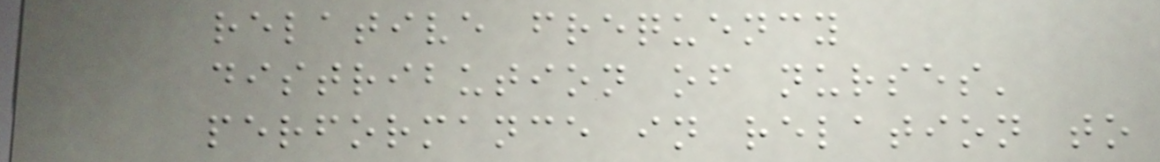relative frequency
distribution of nurses'
performance in relation to
